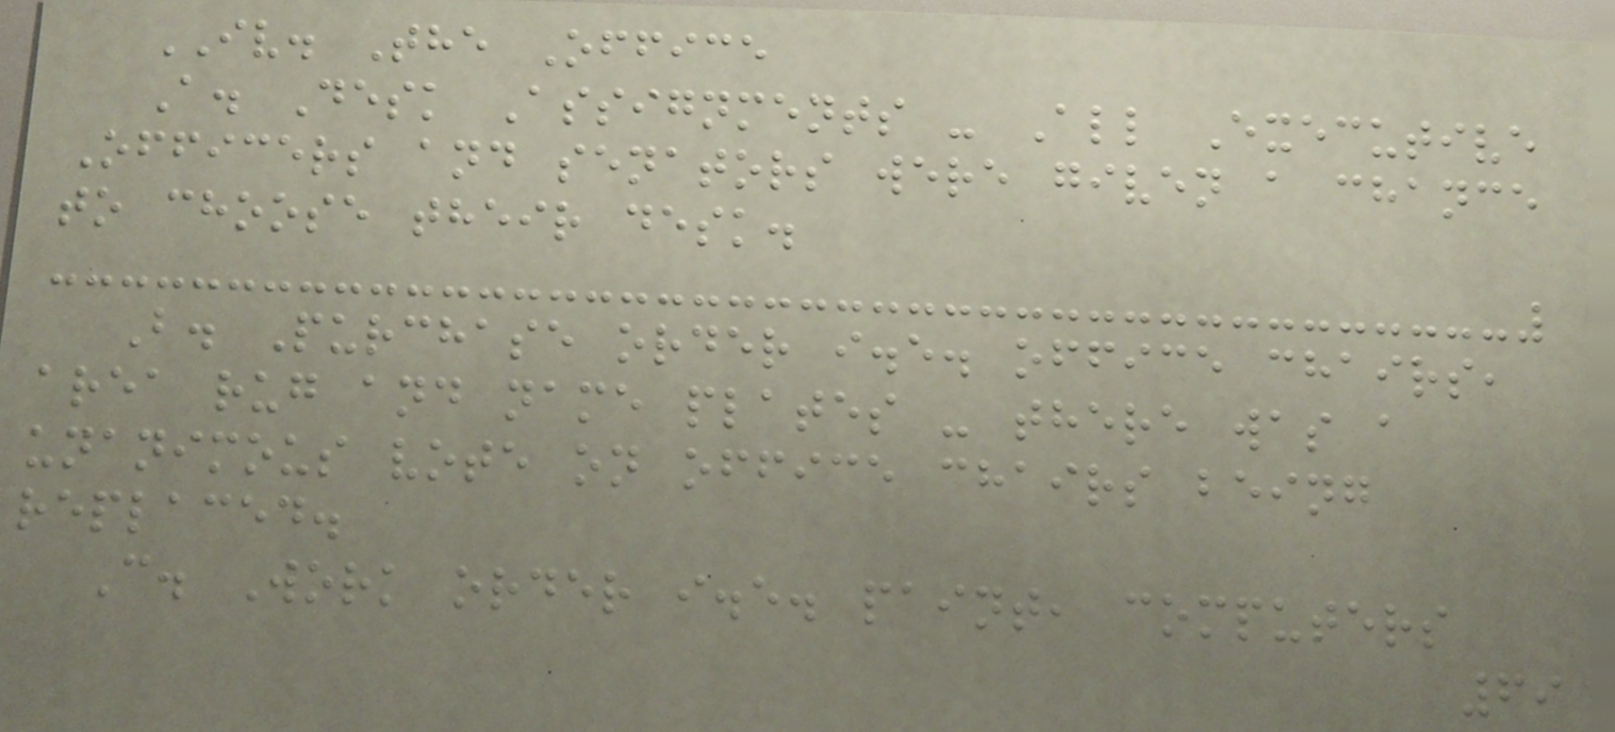IV. The Office
A. Desk Assignments - All Executive
Officers and senators were given a chance
to choose their desk.
B. Purchase order i.e. office chairs,
area rug and name plates - there was a
unanimous vote on office chairs being
replaced.
C. Work order i.e. paint, computers
69
